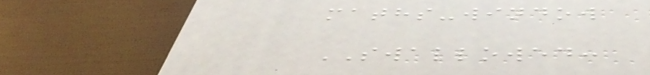maths-window
SWALLOWED:
